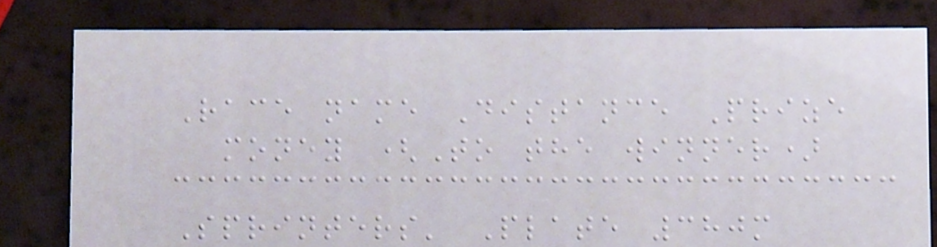Race name Distance Prize
money (To the winner)
Sprinters' Plate 380m
